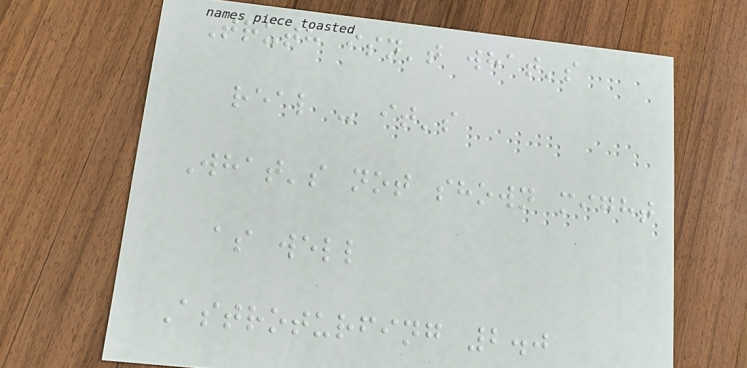Truth isn't what's
real - it's
What's not shown might
as well
Astroturfing 2.0
